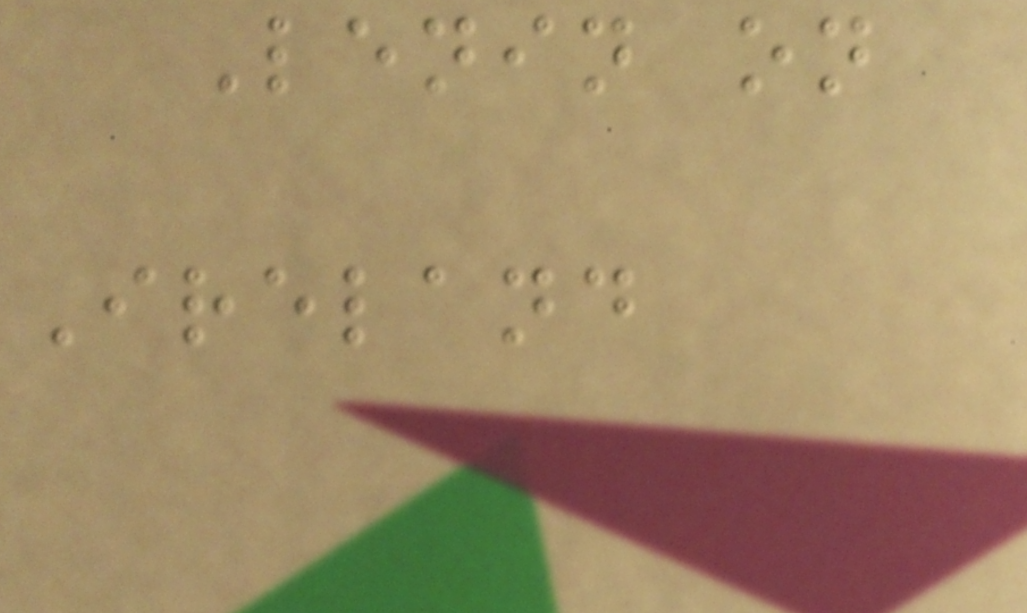Lenin on
Ireland
